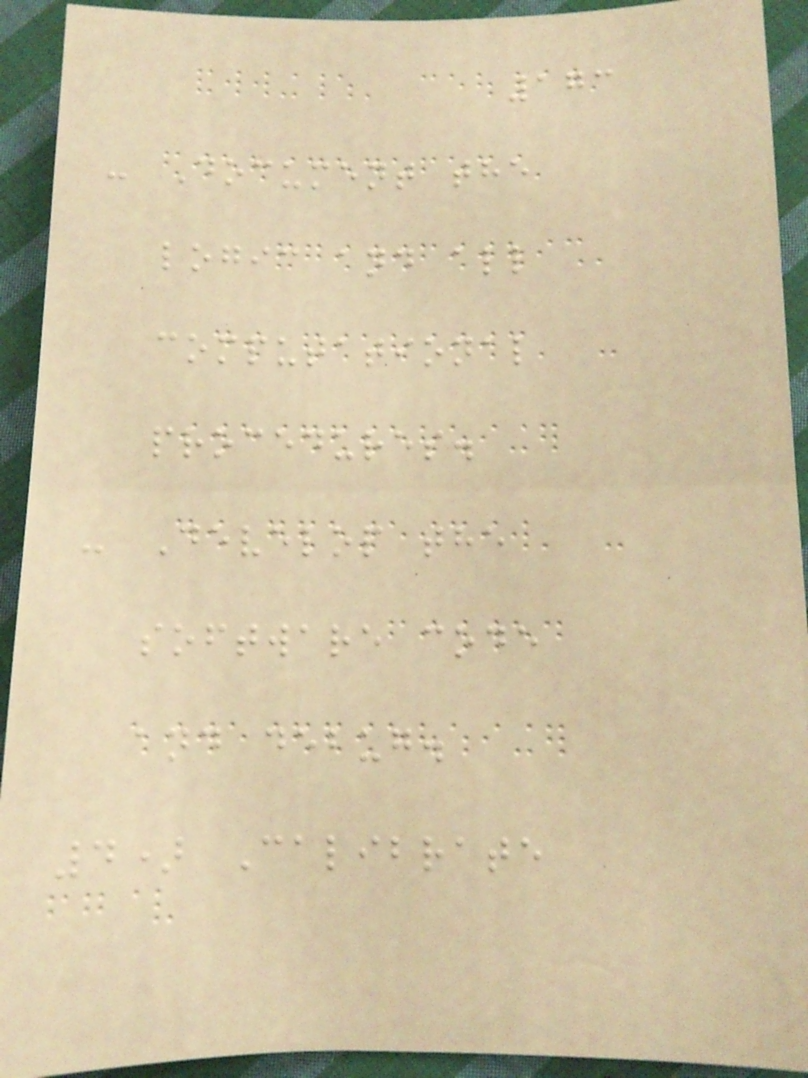173
- Document the
logic and all
computational
procedures.
- Develop the
software code
and debug.
4) Calibrate
